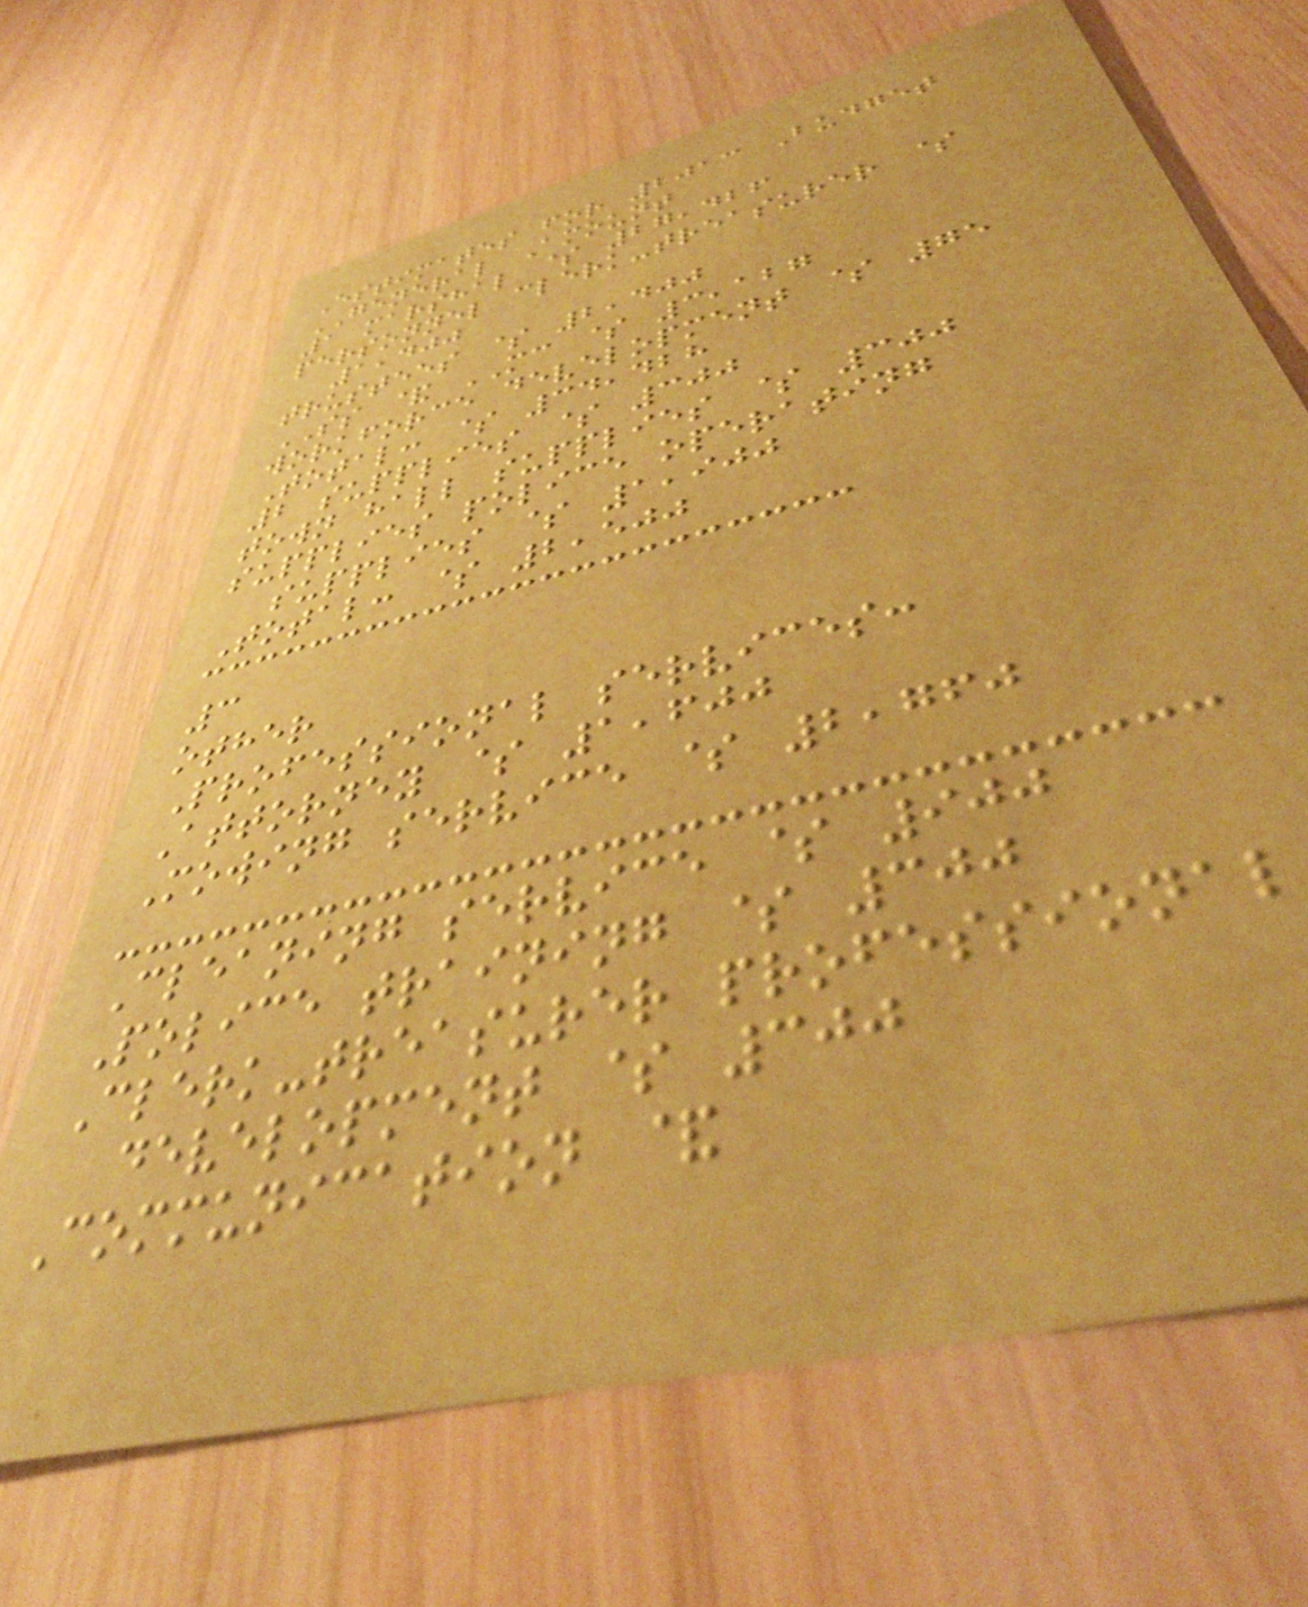Estimates for 2013 Budget
GENERAL Amount
1 marshal $ 27,426
personnel clerk-treasurer $
1,400
trustees $ 2,400
SS & MC $ 3,127
workforce development $ 75
Total: $ 34,428
2 supplies $ 300
town hall supplies $ 300
supplies police operating
supplies $ 1,900
Total: $ 2,500
3
other
Professional services:
Attorney $ 1,600
Mowing service $ 2,760
Cleaning service $ 900
Police training $ 300
Clerk-treasurer professional
development $ 300
Communication &
